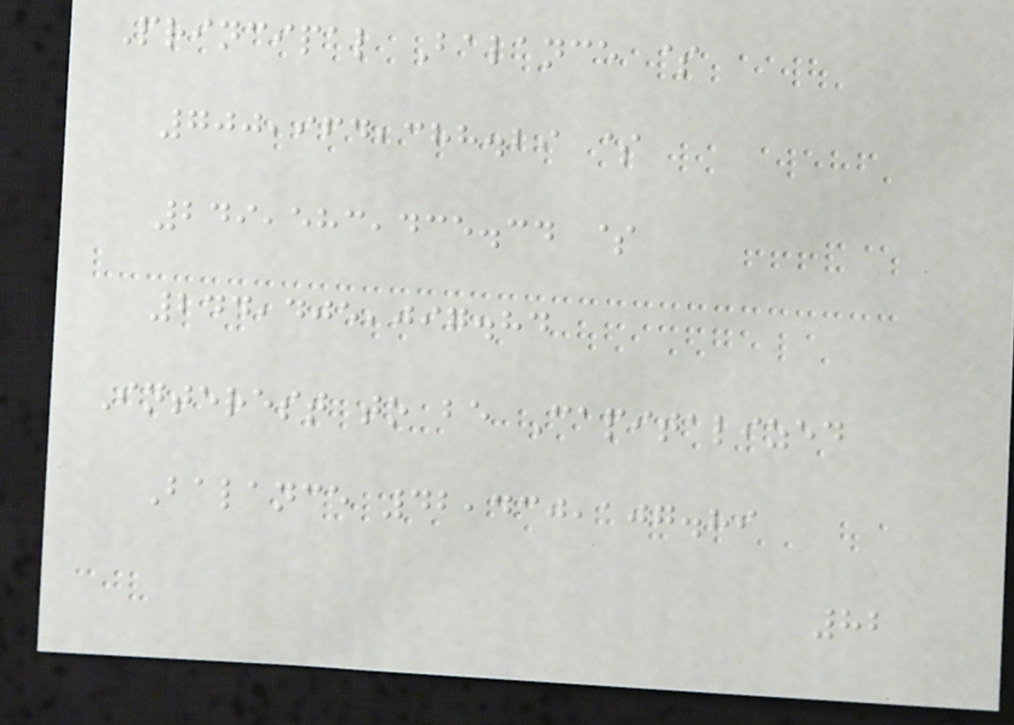Principal Balance $
700,964,388.29 $
249,583,435.34 $
244,405,097.84
Interest to be Capitalized
Balance 42,430,107.89
82
